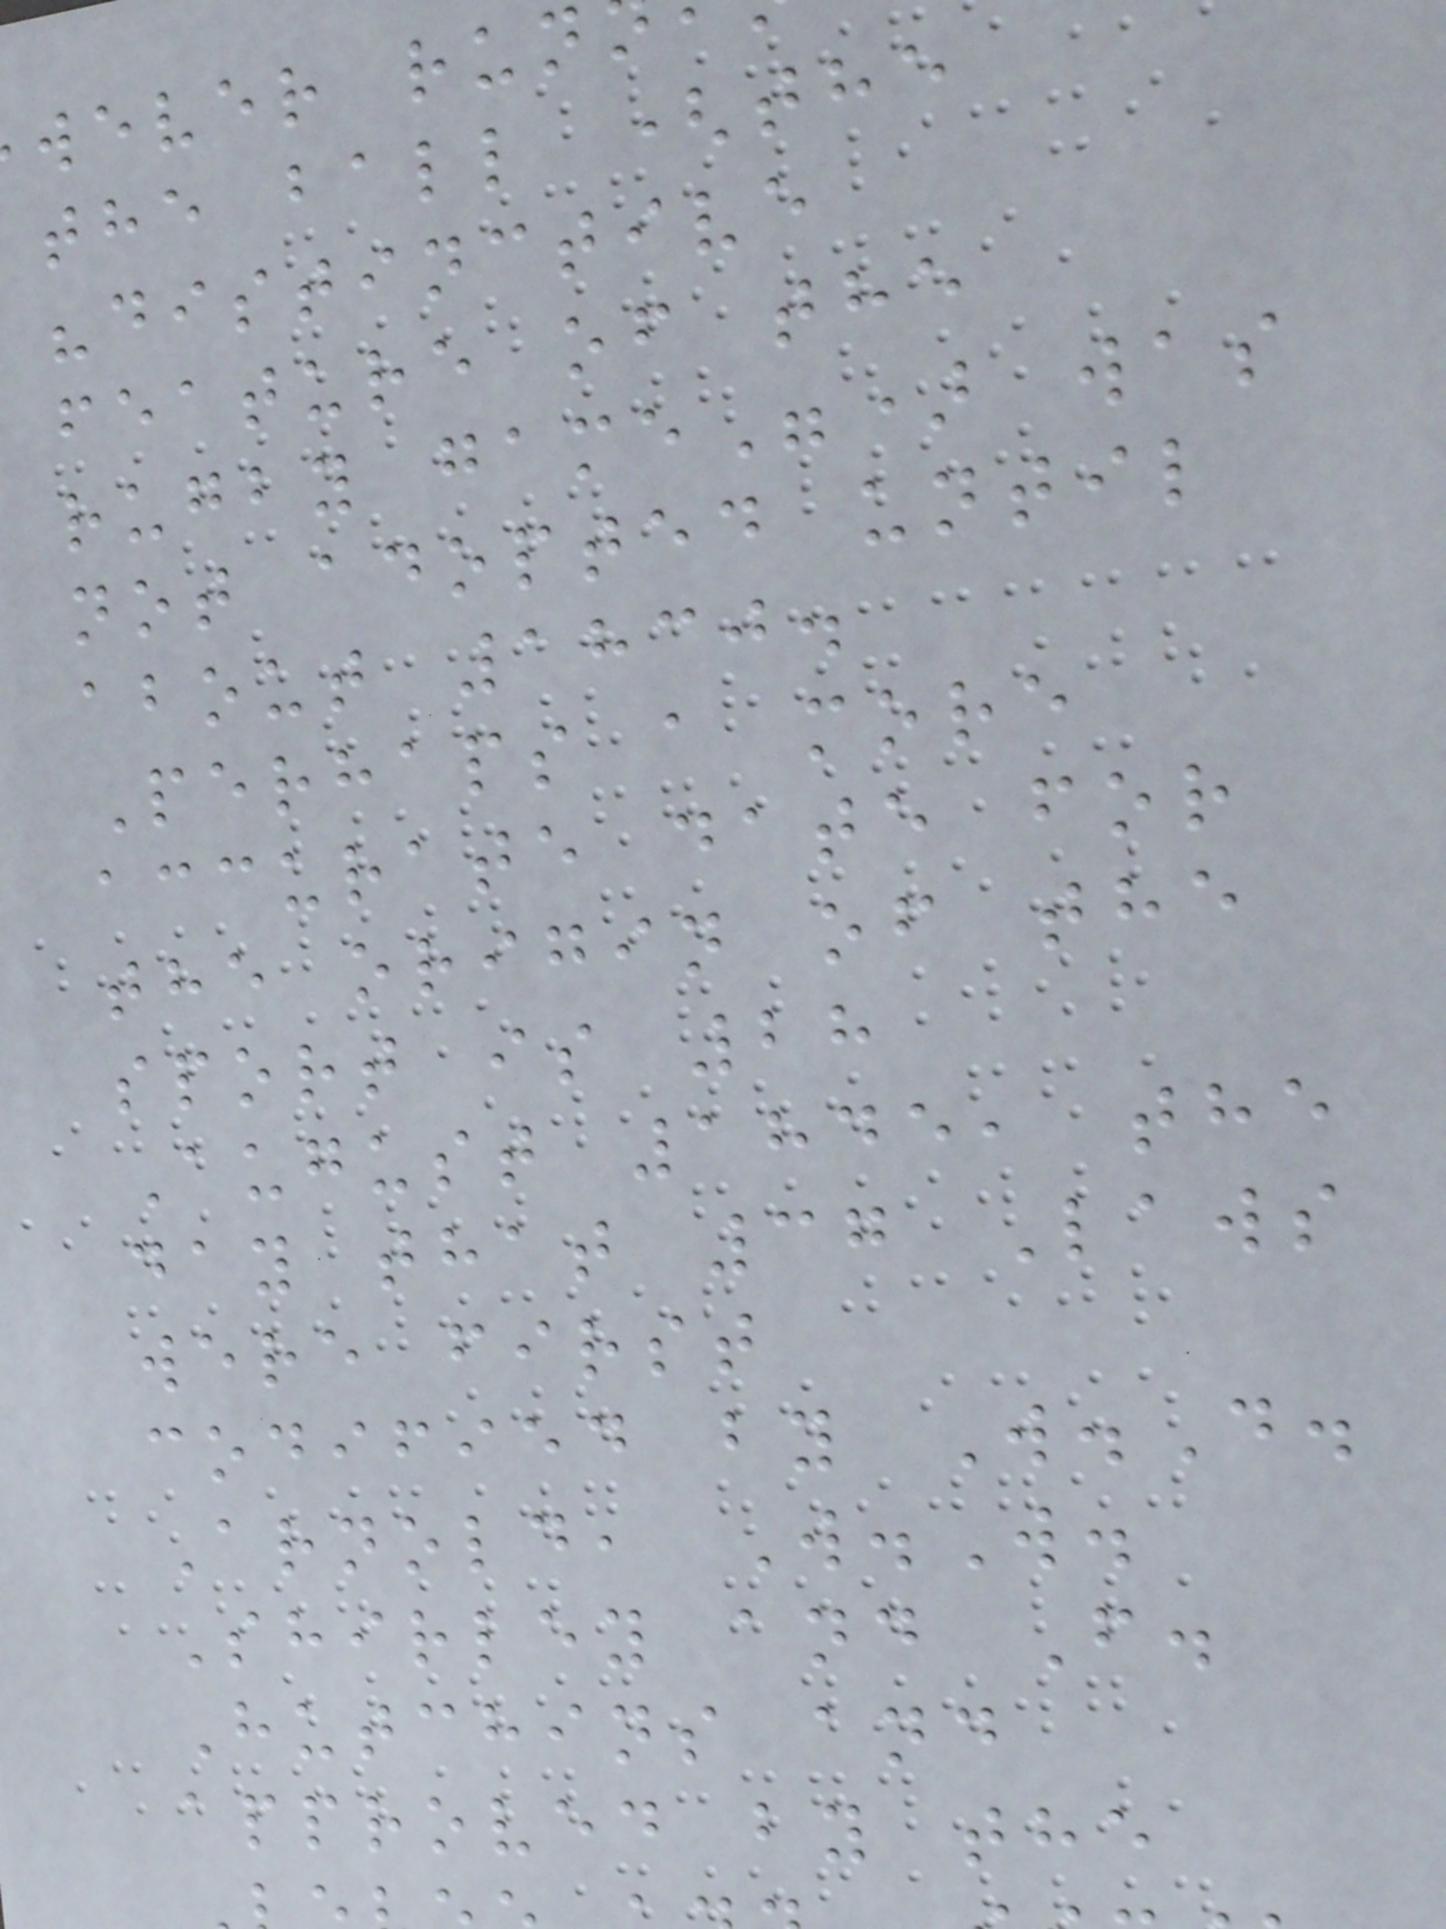wever run
the ball (the
"distinctive
feature of the
rugby game") was
not adopted until
about 1830.
Perhaps a more
accurate date for
the origin of the
sport is 28
August 1845, the
day that 37 Laws
were first
codified by W.D.
Arnold, W.W.
Shirley and F.
Hutchins and
approved by the
